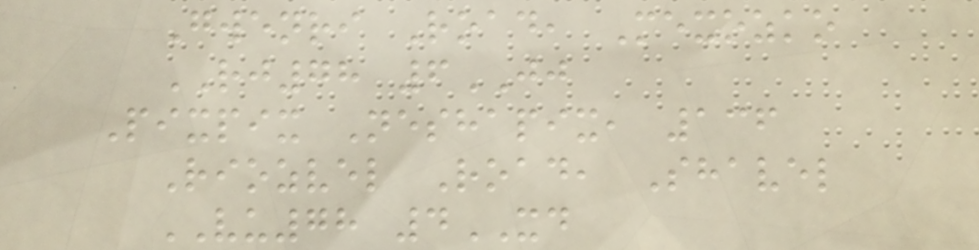Gwenri Road, Mexozko
RJ78 6JJ
Pixpix Neshapix, 136
Riozvel Road, Shavel
VU78 4XD
